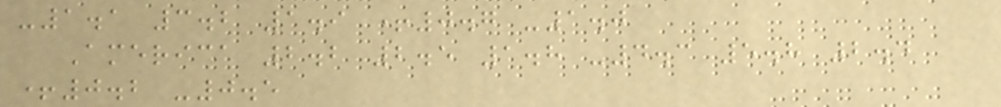-1.1 3.2 1.9 +0.7 -1.0
America 2.2 2.5 1.8 -4.3 5.8 2.4
+0.2 -0.5
